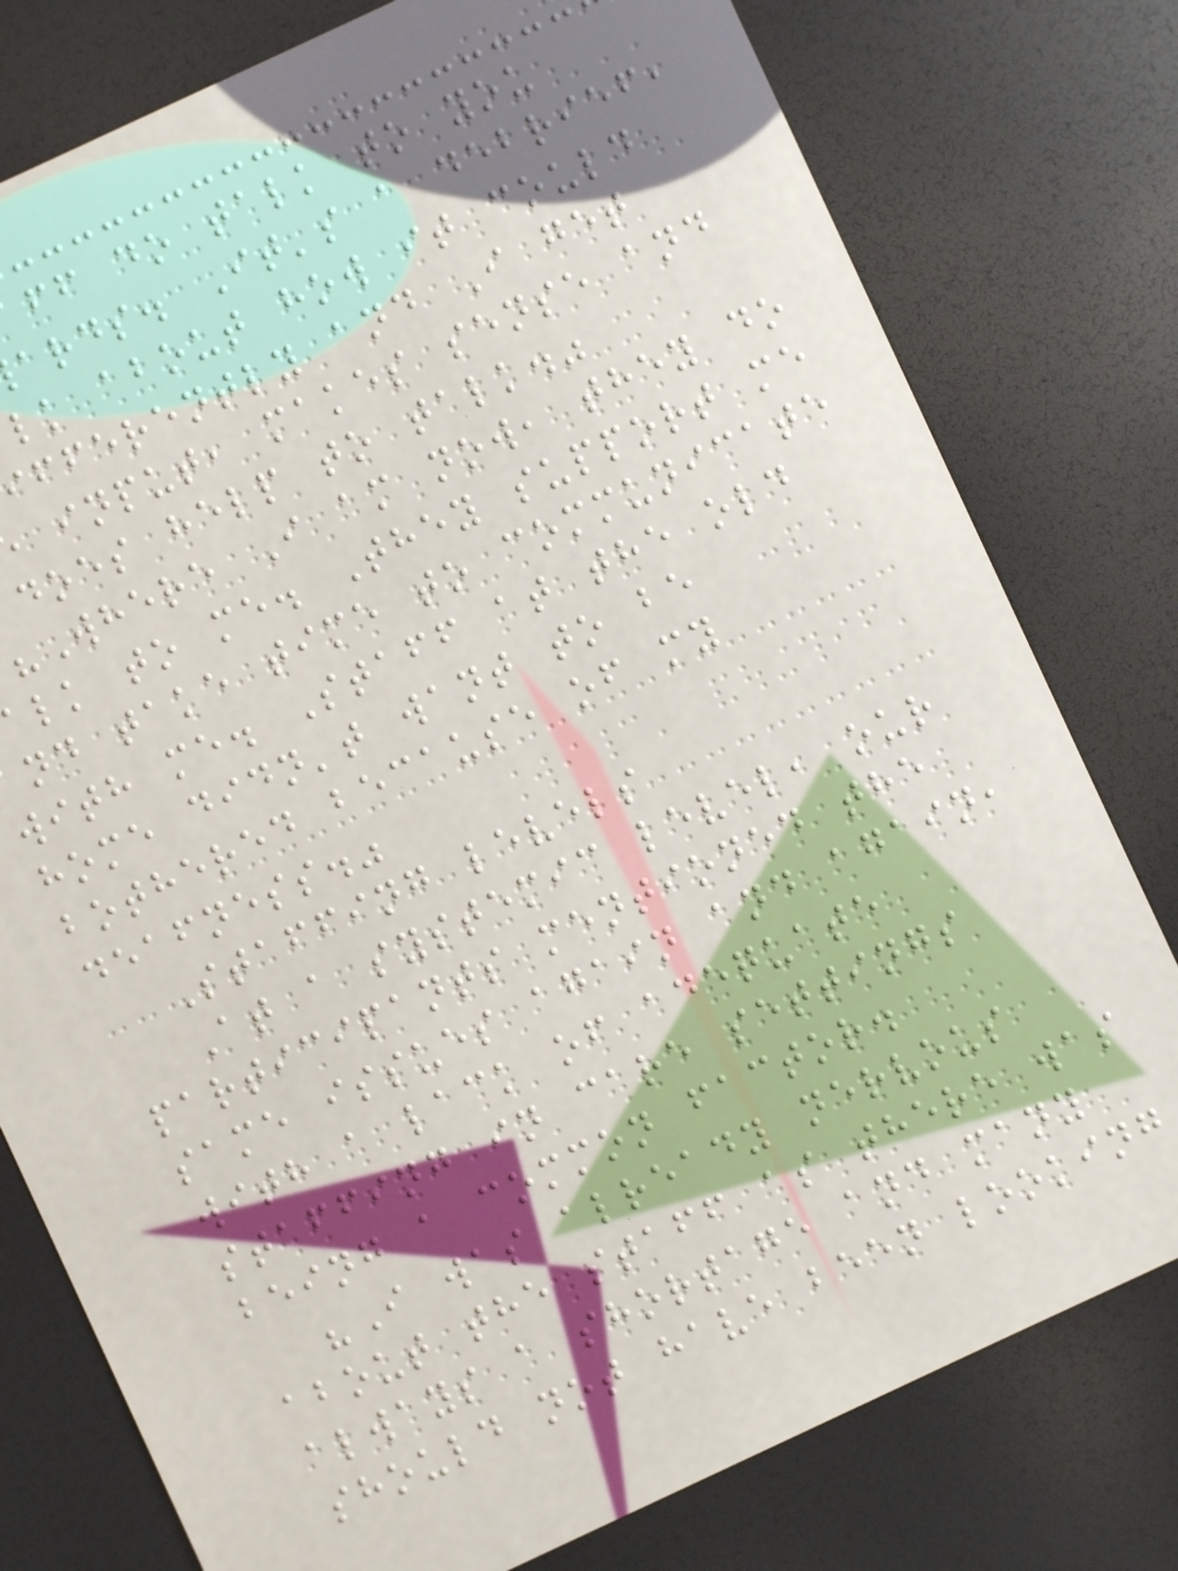ff do talk to you
ards. It's a debrief,
lk about how it could
ifferently and I get
input, makes sense and
does help to talk."
"Where I am now, they do
lk to me. They support me
nd take time to communicate
with me. Staff at the old
home didn't want to be
bothered because of my
deafness."
Staffing levels
At a systemic level, our
participants mentioned the
same issues again and again,
with a lack of adequate
staffing in care settings
being a common factor.
"I was already nervous
about the staff as there was
always a shortage and many
should not have been looking
